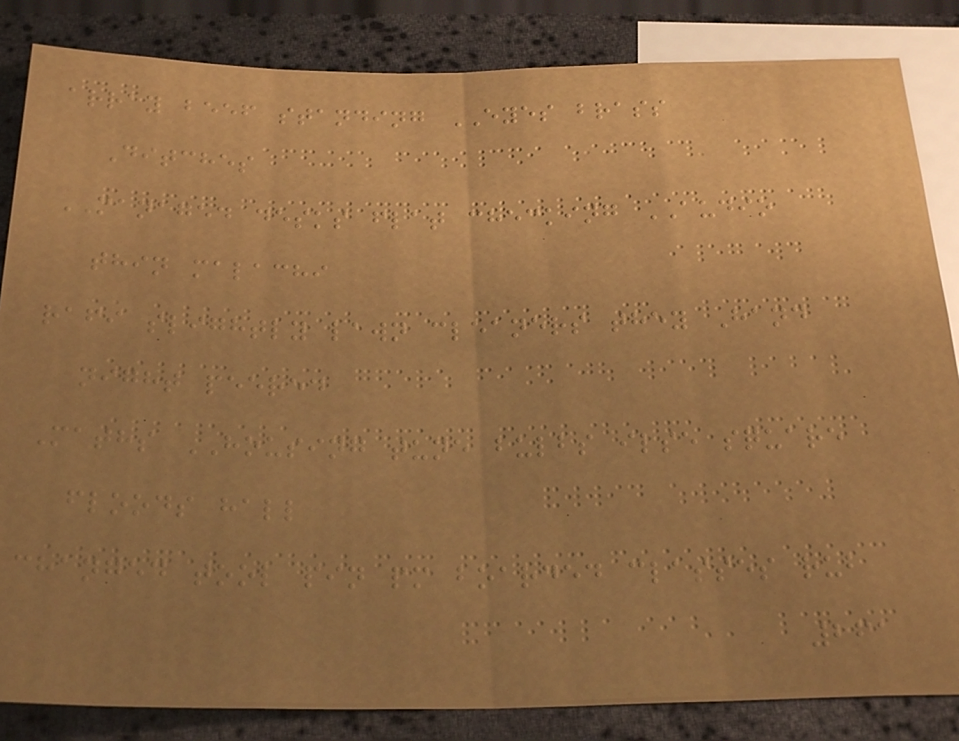array beef standing EYES brass
Ditches
MANAGED desks flat checking AUDIO
thin malachi
rafi slightly lawn cleaners they Hand
night peered
Maths HOUSING tune bulbs ilse square
floods hall
changed tool pin pm boarded classes rub
261
